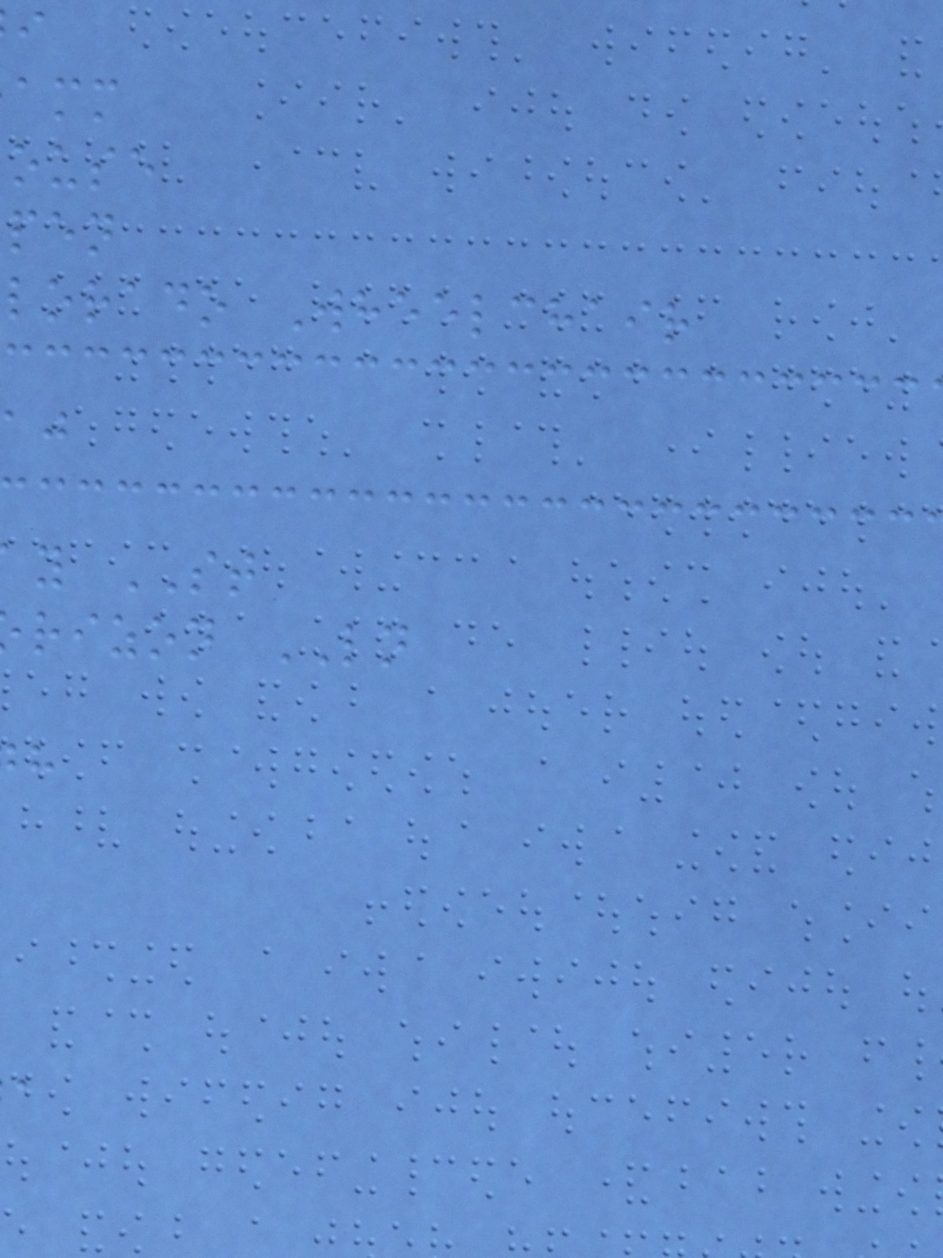ouse
lorado Wheelchair
y ST
rizon LN
